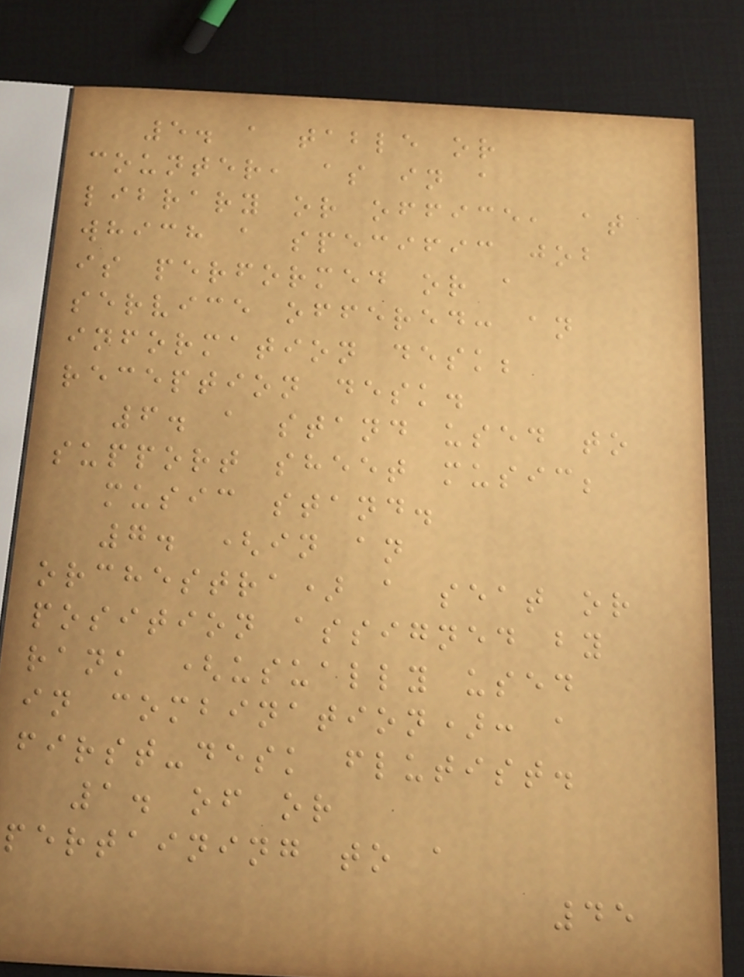5. a table or
counter, as in a
library or office, at
which a specific job
is performed or a
service offered: an
information desk;
reception desk.
6. a stand used to
support sheet music;
music stand.
7. (in an
orchestra) a seat or
position assigned by
rank (usually used
in combination): a
first-desk flutist.
1. of or
pertaining to a
45
